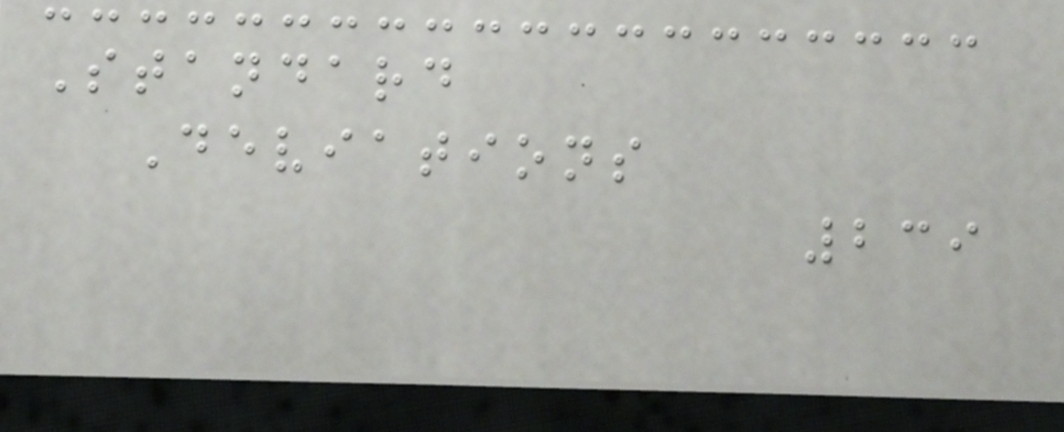Standard
Deviations
239
